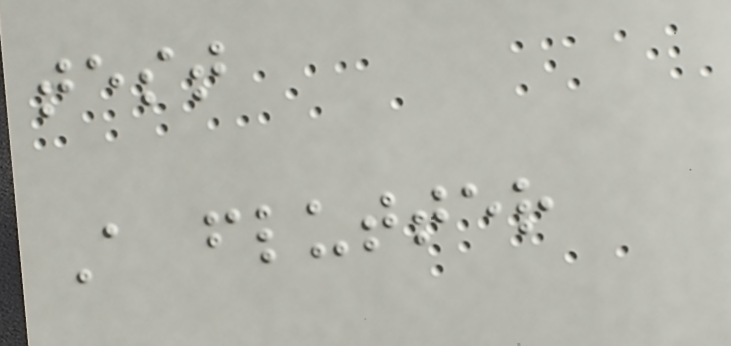test
A flutter
